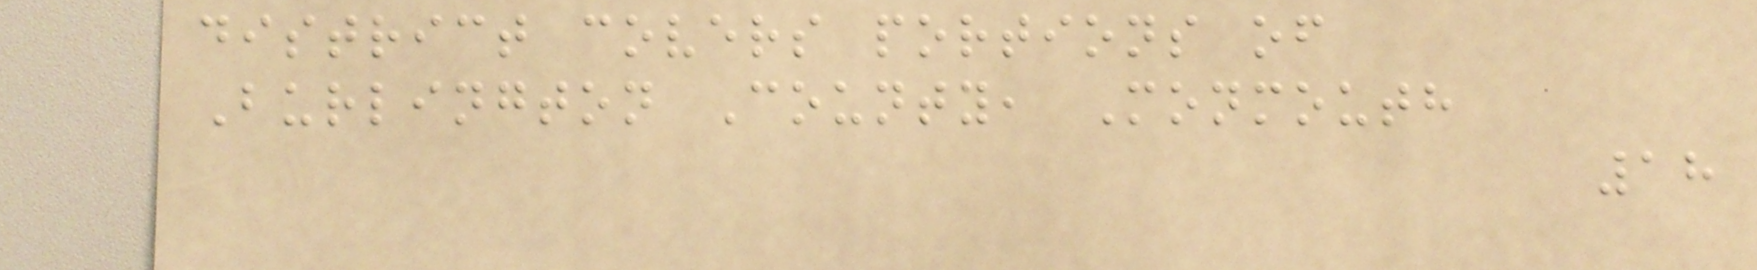district covers portions of
Burlington County, Monmouth
18
